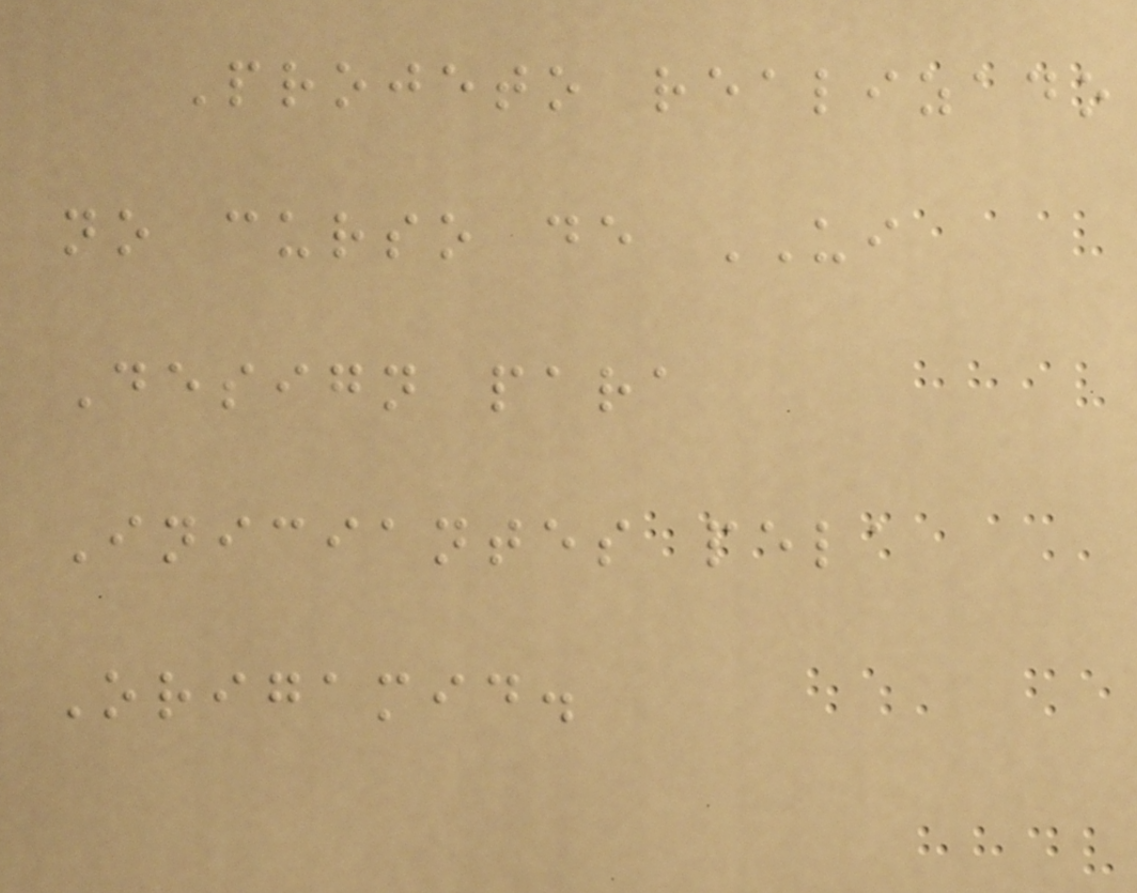Projeto realizado
no curso de UI
Design para
Iniciantes pela
Origamid.
